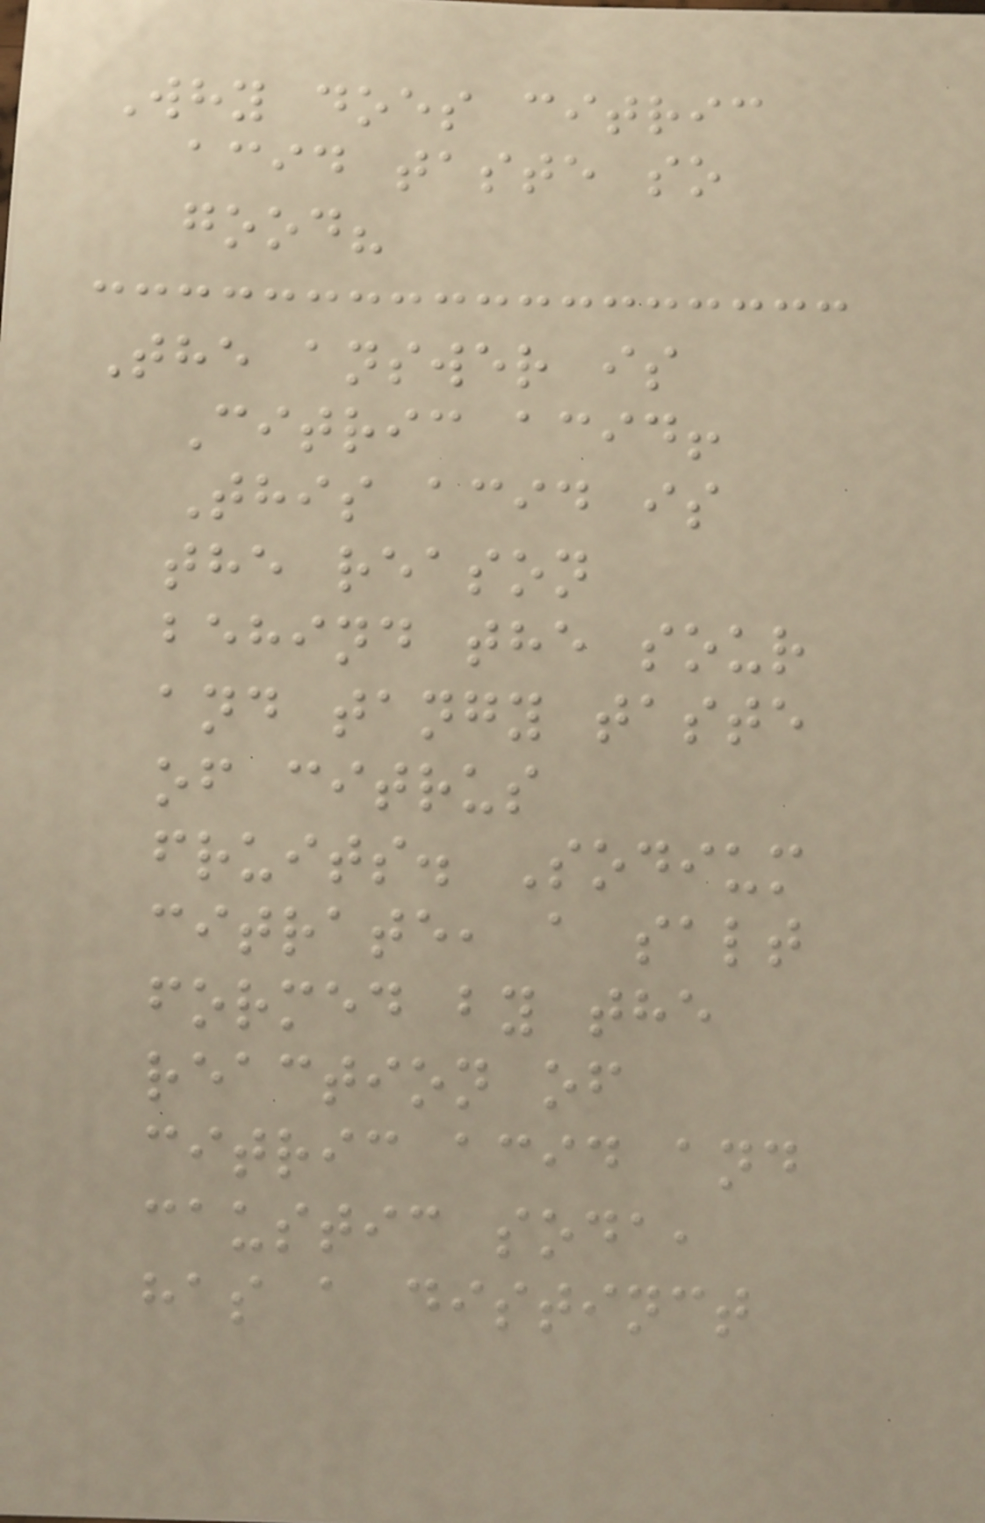Why does citric
acid taste so
good?
The answer is
Citric acid!
This acid is
the reason
behind the sour
and tangy taste
of citrus
fruits. Sodium
citrate, a salt
formed by the
reaction of
citric acid and
caustic soda,
has a distinct
